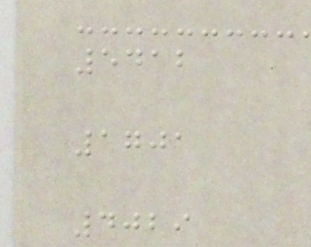5412
1701
4029
